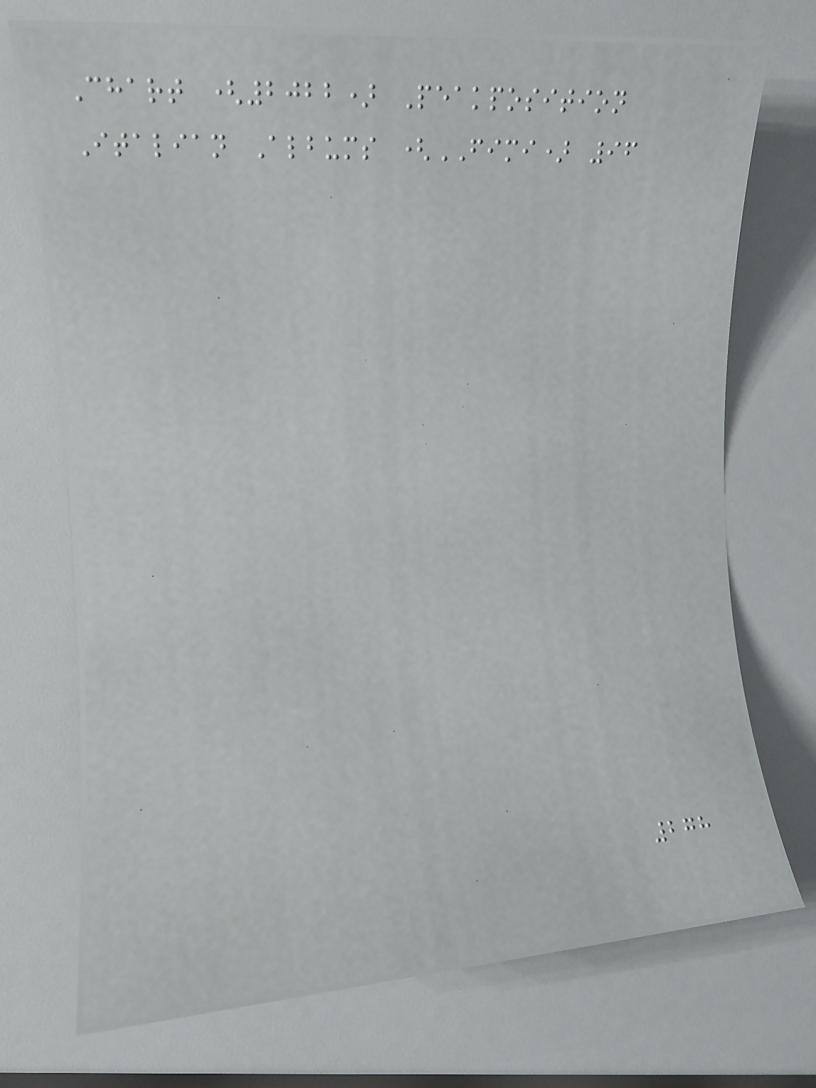Chart (2022) Peakposition
Italian Albums (FIMI) 96
278
